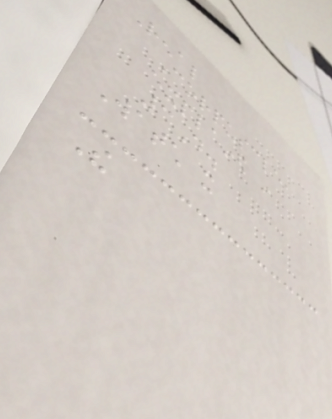Renal
Corpuscle,
explained in
3D.
Watch it
The
